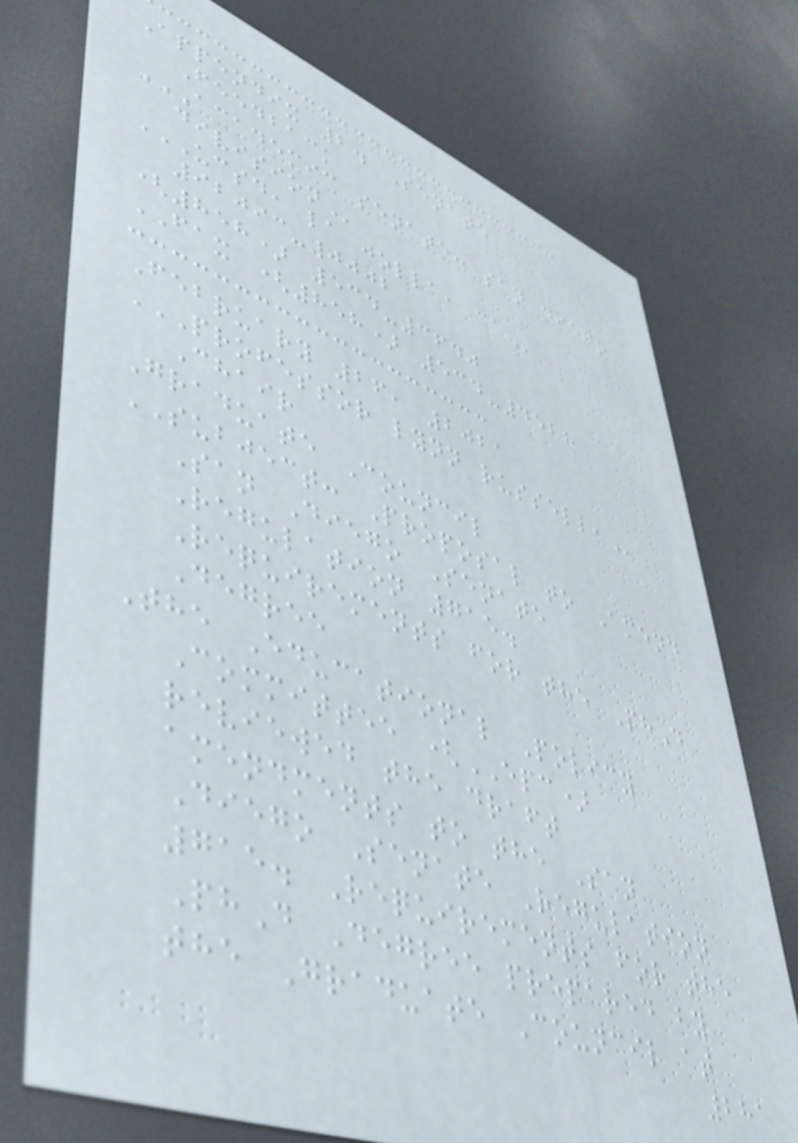Appendix 2. Senate
Feedback
ACADEMIC SENATE: SAN DIEGO
DIVISION
UCSD, LA JOLLA, CA
92093-0002
(858) 534-3640
FAX (858) 534-4528
February 26, 2021
PROFESSOR LYNN RUSSELL,
Chair
Graduate Council
SUBJECT: Proposal to Amend
San Diego Senate
Regulation 715.
Requirements for the PhD
Degree
The Educational Policy
Committee (EPC)
reviewed the draft
amendments to the San
Diego Senate Regulation
715. Requirements for the
PhD Degree prepared by
the Graduate Council at
281
